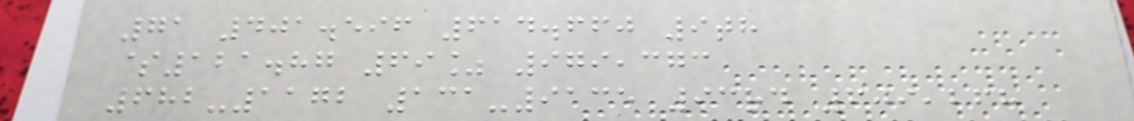71 401.596 614.660 9th
$121.87 69% 979,373
682-1172 131-9135 93rd 609,268
